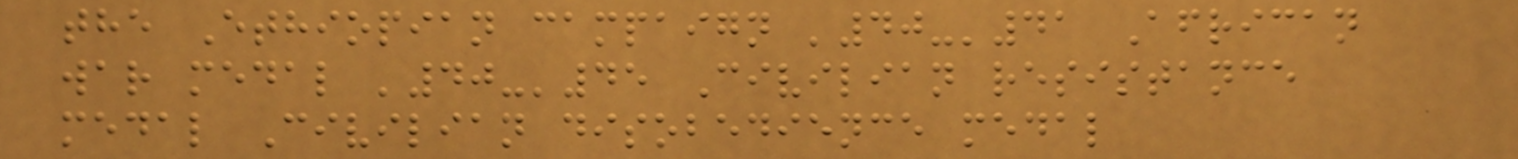the Ethiopian campaign '40-'41 African
war medal '40-'45 Civilian resistance
medal Civilian disobedience medal
